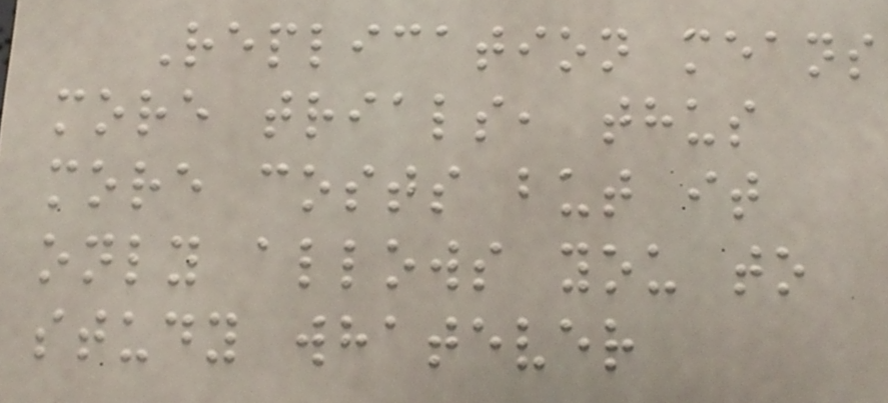Replication means
more trials, thus
more costs but it
only allows you to
study whatever
